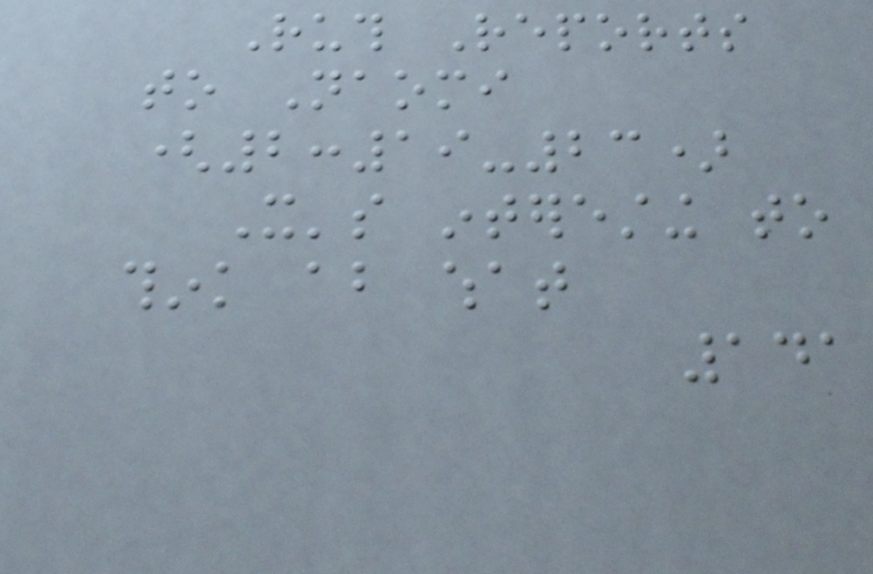Ruth Reports
to Naomi
(2:19-23)
It's interesting to
think about what
141
